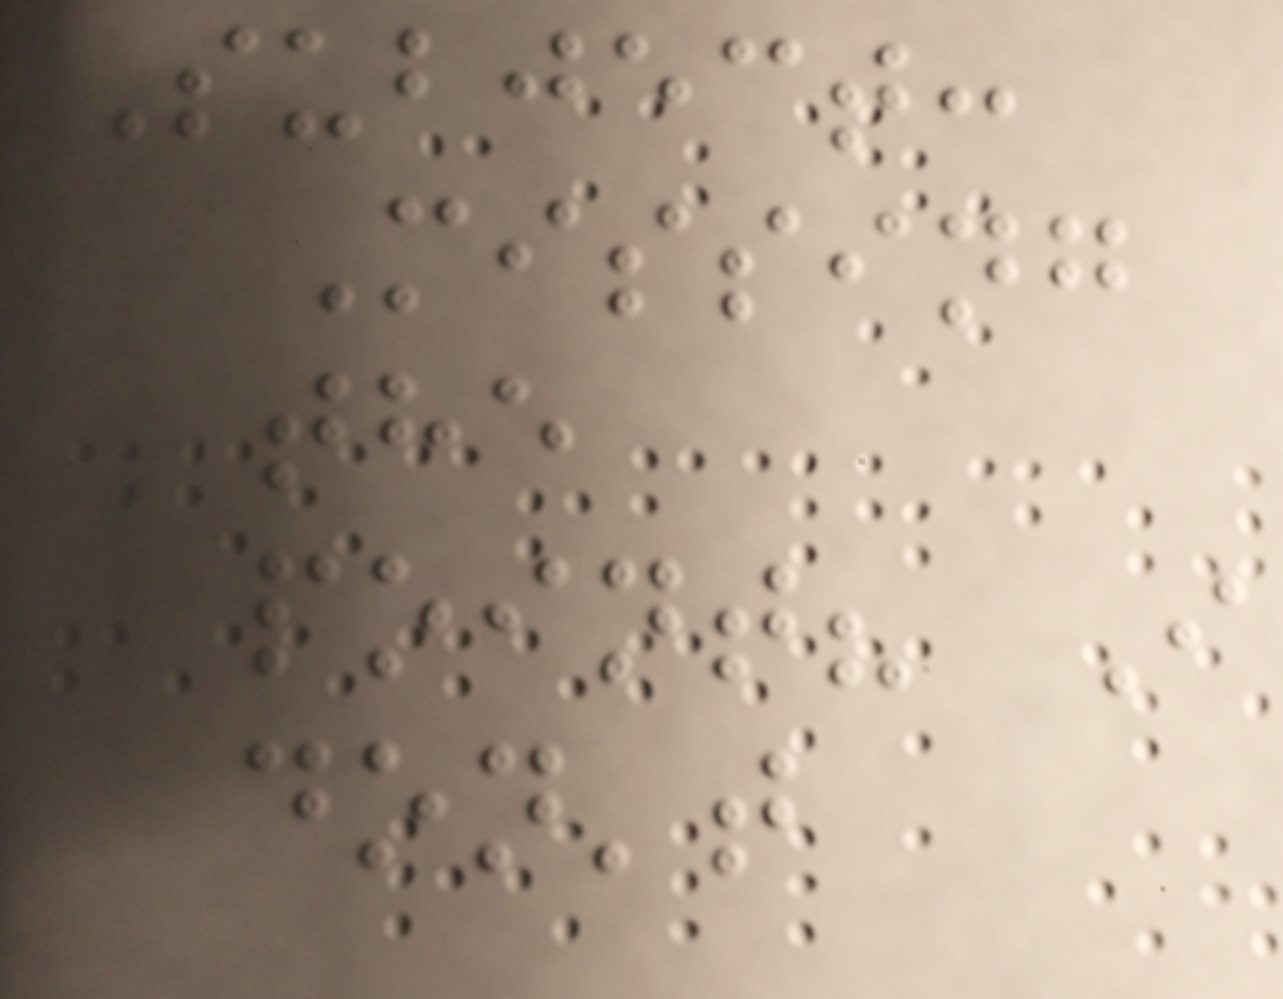Subject:
Missing
the
point? I
don't
